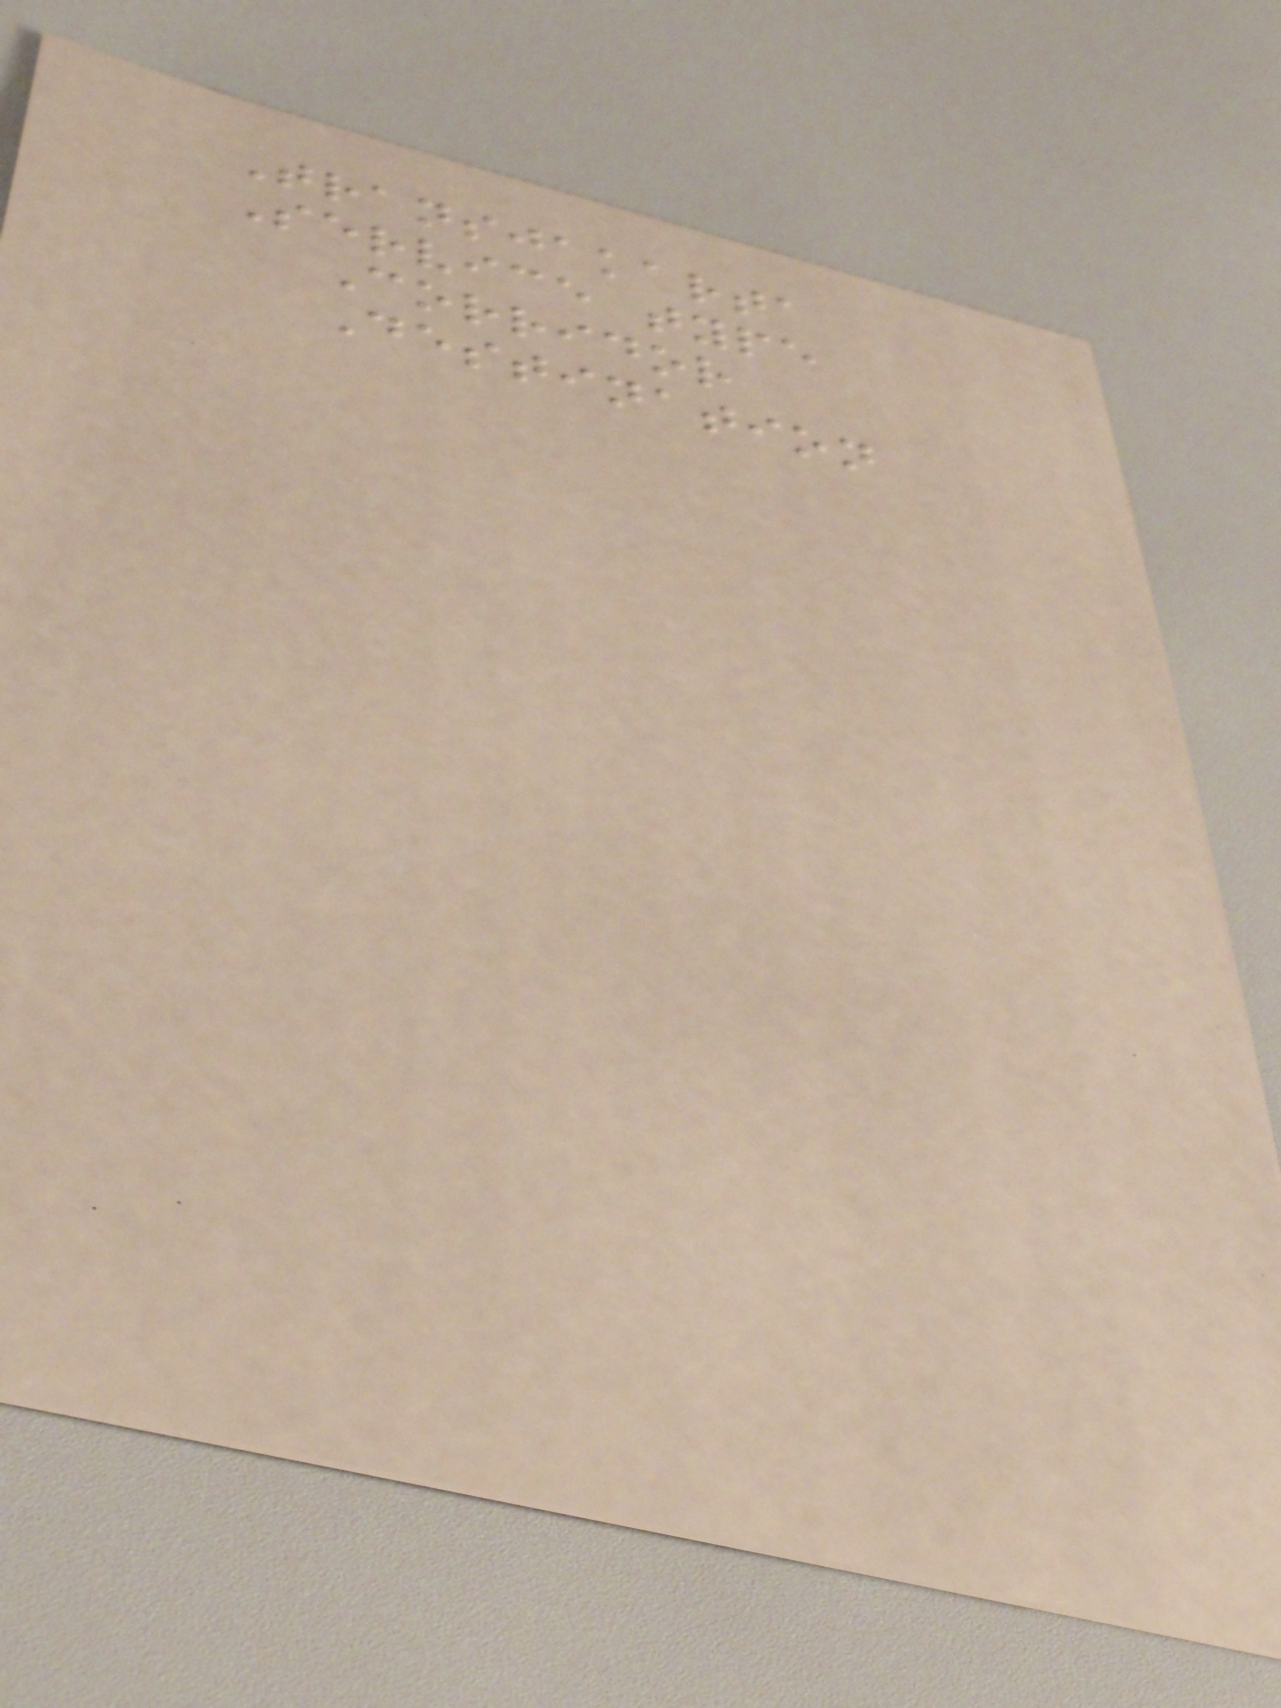Transjakarta
Service type
Corridor
Destination
